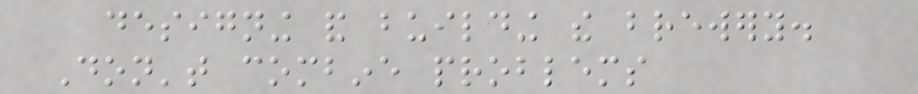designing and building the brewery.
Don't combine problems
